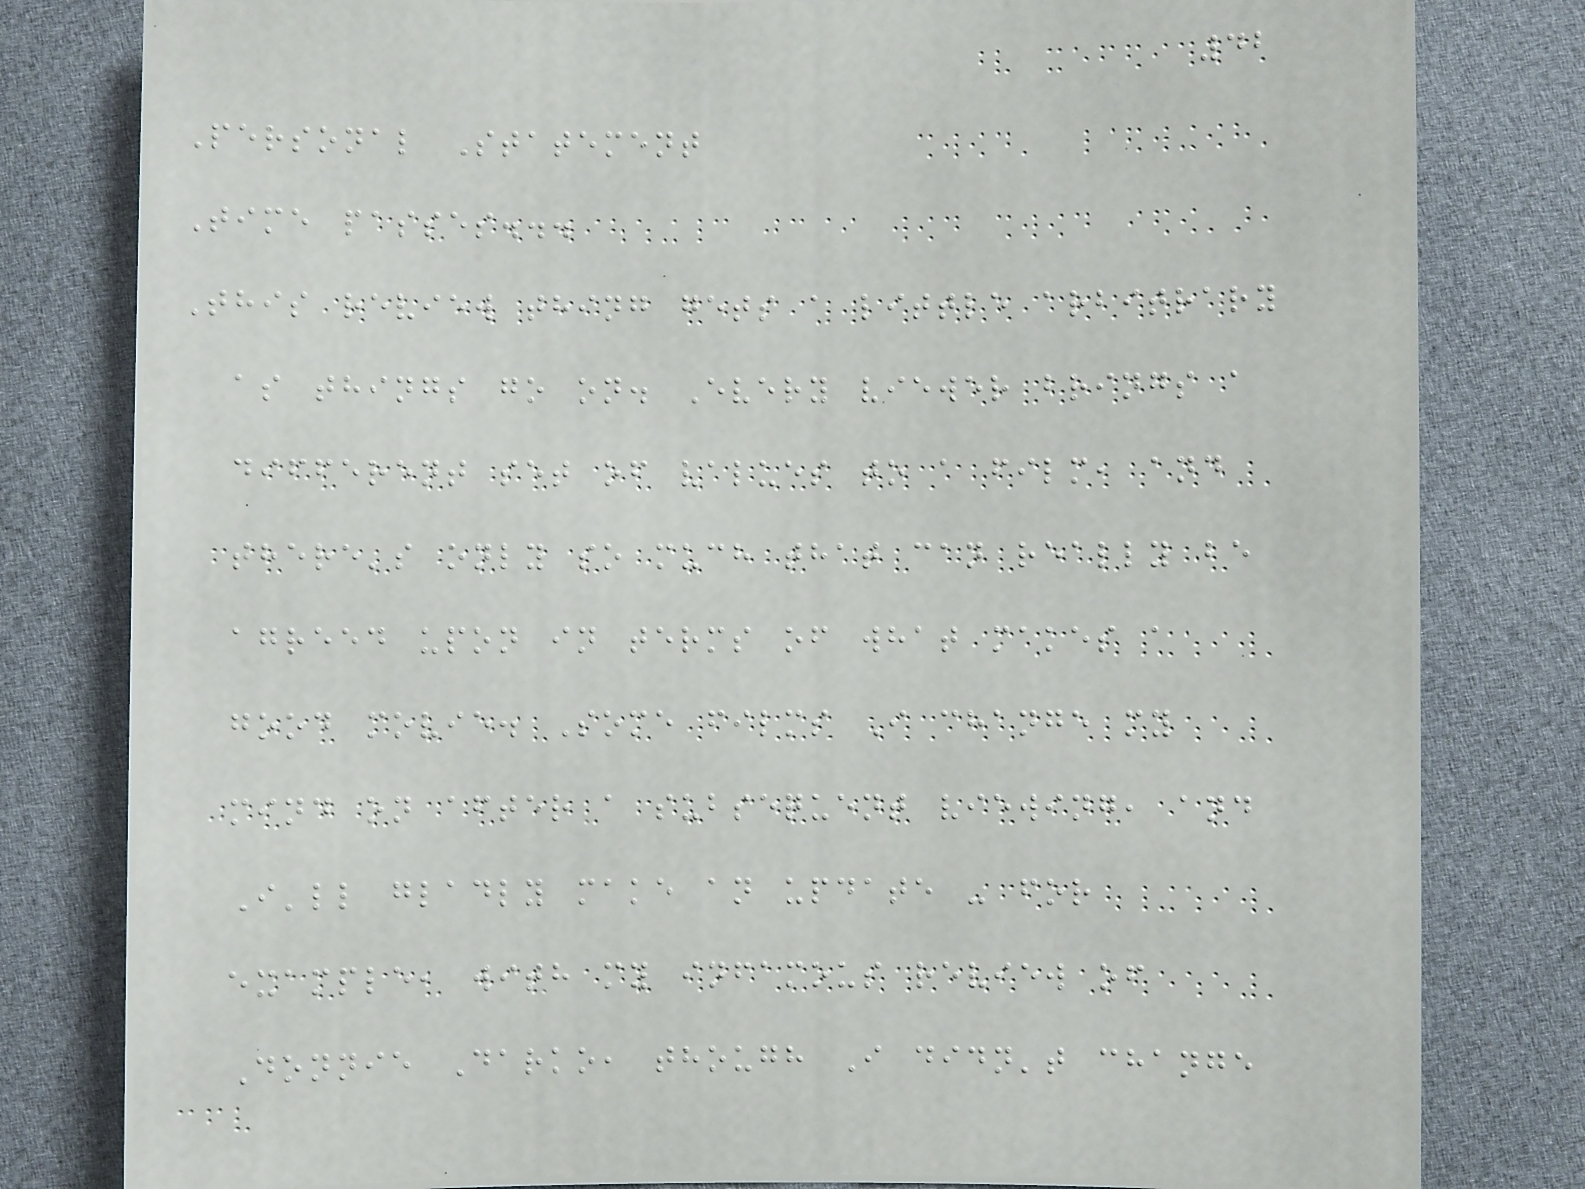42
Personal Statement
Time passes...
This review thing gets a little arbitrary
as things go on. Every viewer brings a
different set of values to a film, and
there's only so much that can really be
agreed upon in terms of what makes a
good movie. Some films I change my
mind on after a subsequent viewing, and
I'll gladly make an update - for
example, with my infamous review of
Donnie Darko, though I didn't change
